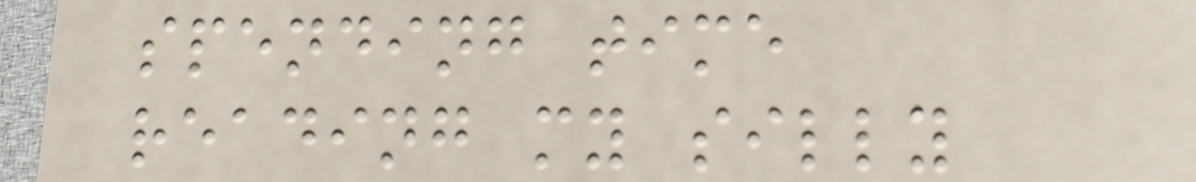spending time
reading my silly
